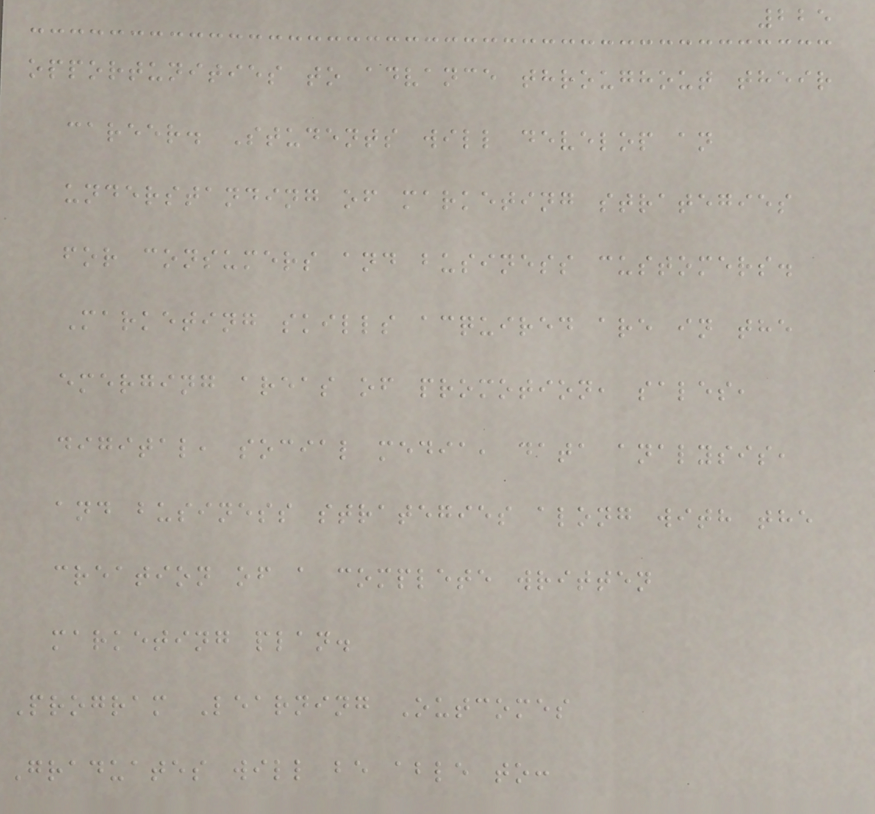225
opportunities to advance throughout their
career. Students will develop an
understanding of marketing strategies
for consumers and business customers.
Marketing skills acquired are in the
emerging areas of promotion, sales,
digital, social media, data analysis,
and business strategies along with the
creation of a complete written
marketing plan.
Program Learning Outcomes
Graduates will be able to:
